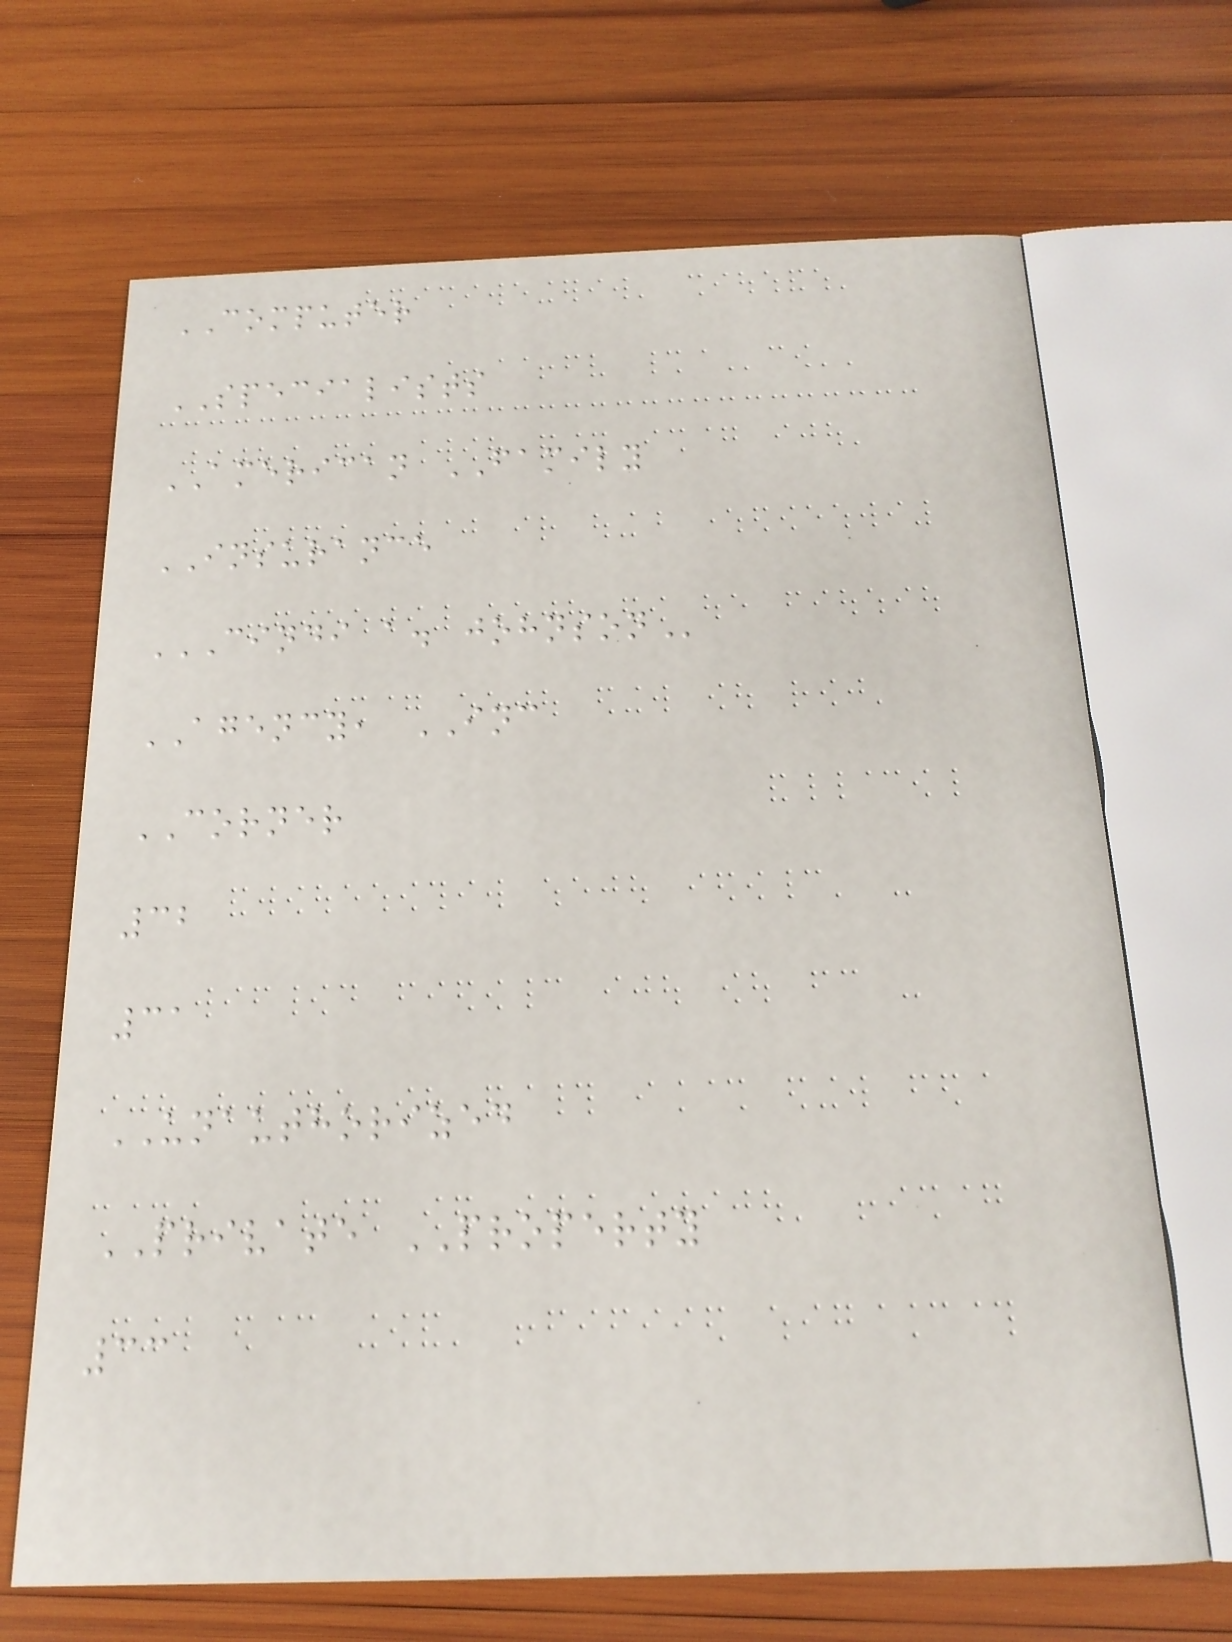COMPUTER
SPECIALISTS
AMERICAN FAMILY
INSURANCE
CINDI A. JOHNSON
AGENCY, INC
CORNER
32
31
UNAUTHORIZED
PRIVATE PROPERTY
33
